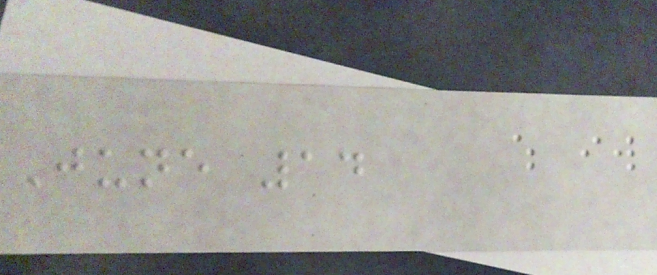June 14
